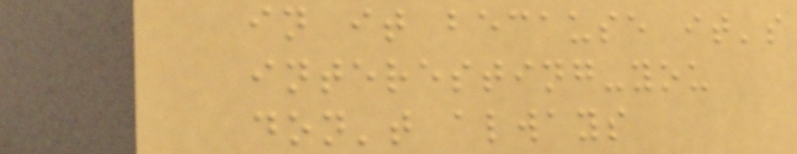in it because it's
interesting-you
don't always
